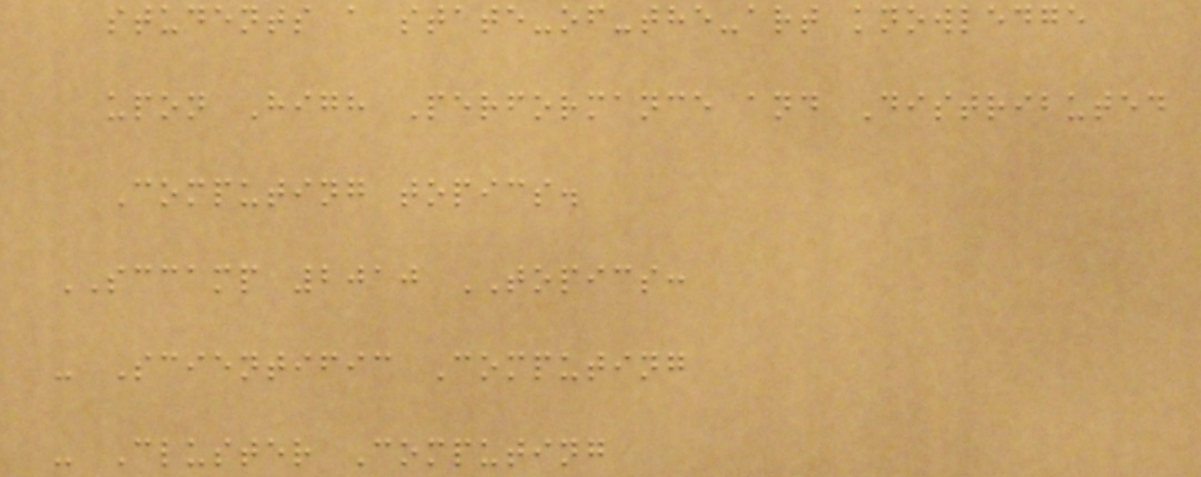students a state-of-the-art knowledge
upon High Performance and Distributed
Computing topics.
SCCAMP 2010 TOPICS:
- Scientific Computing
- Cluster Computing
